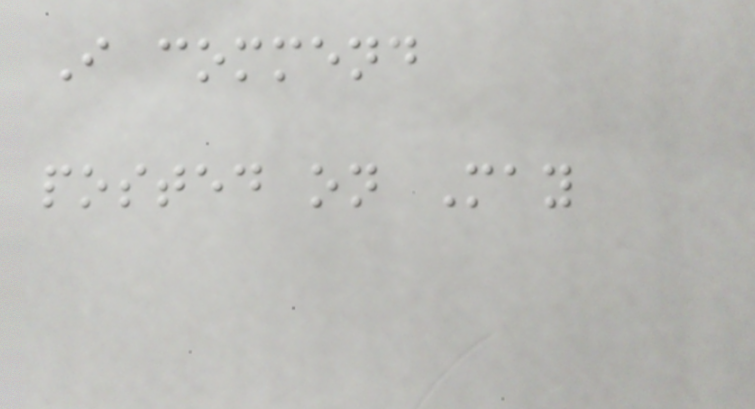I commend
posted on May
